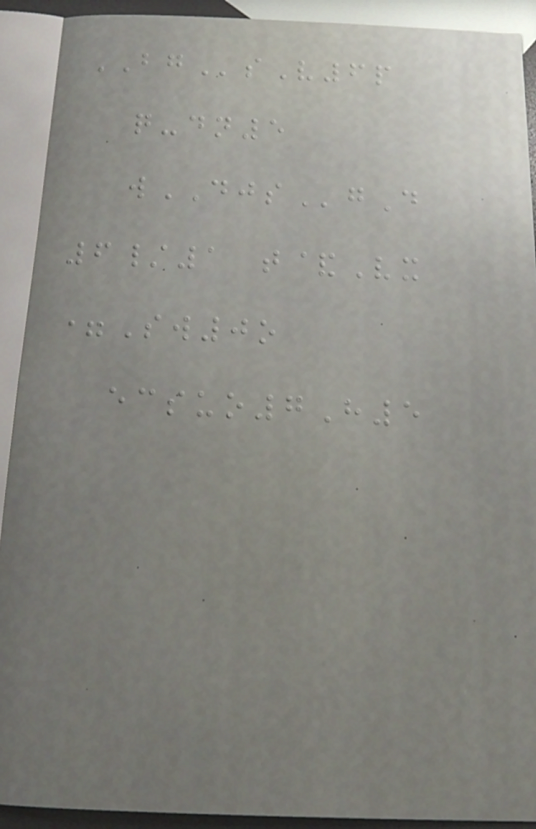BGsV6p
q-dn5
wDJSgD
6/1 t&Vx
=Sw0o
ecsuo7H5
